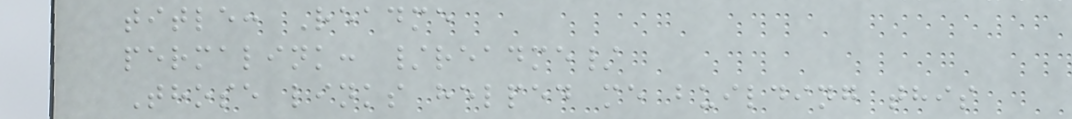title: Readme
permalink: /readme/
Those links helped me building this
